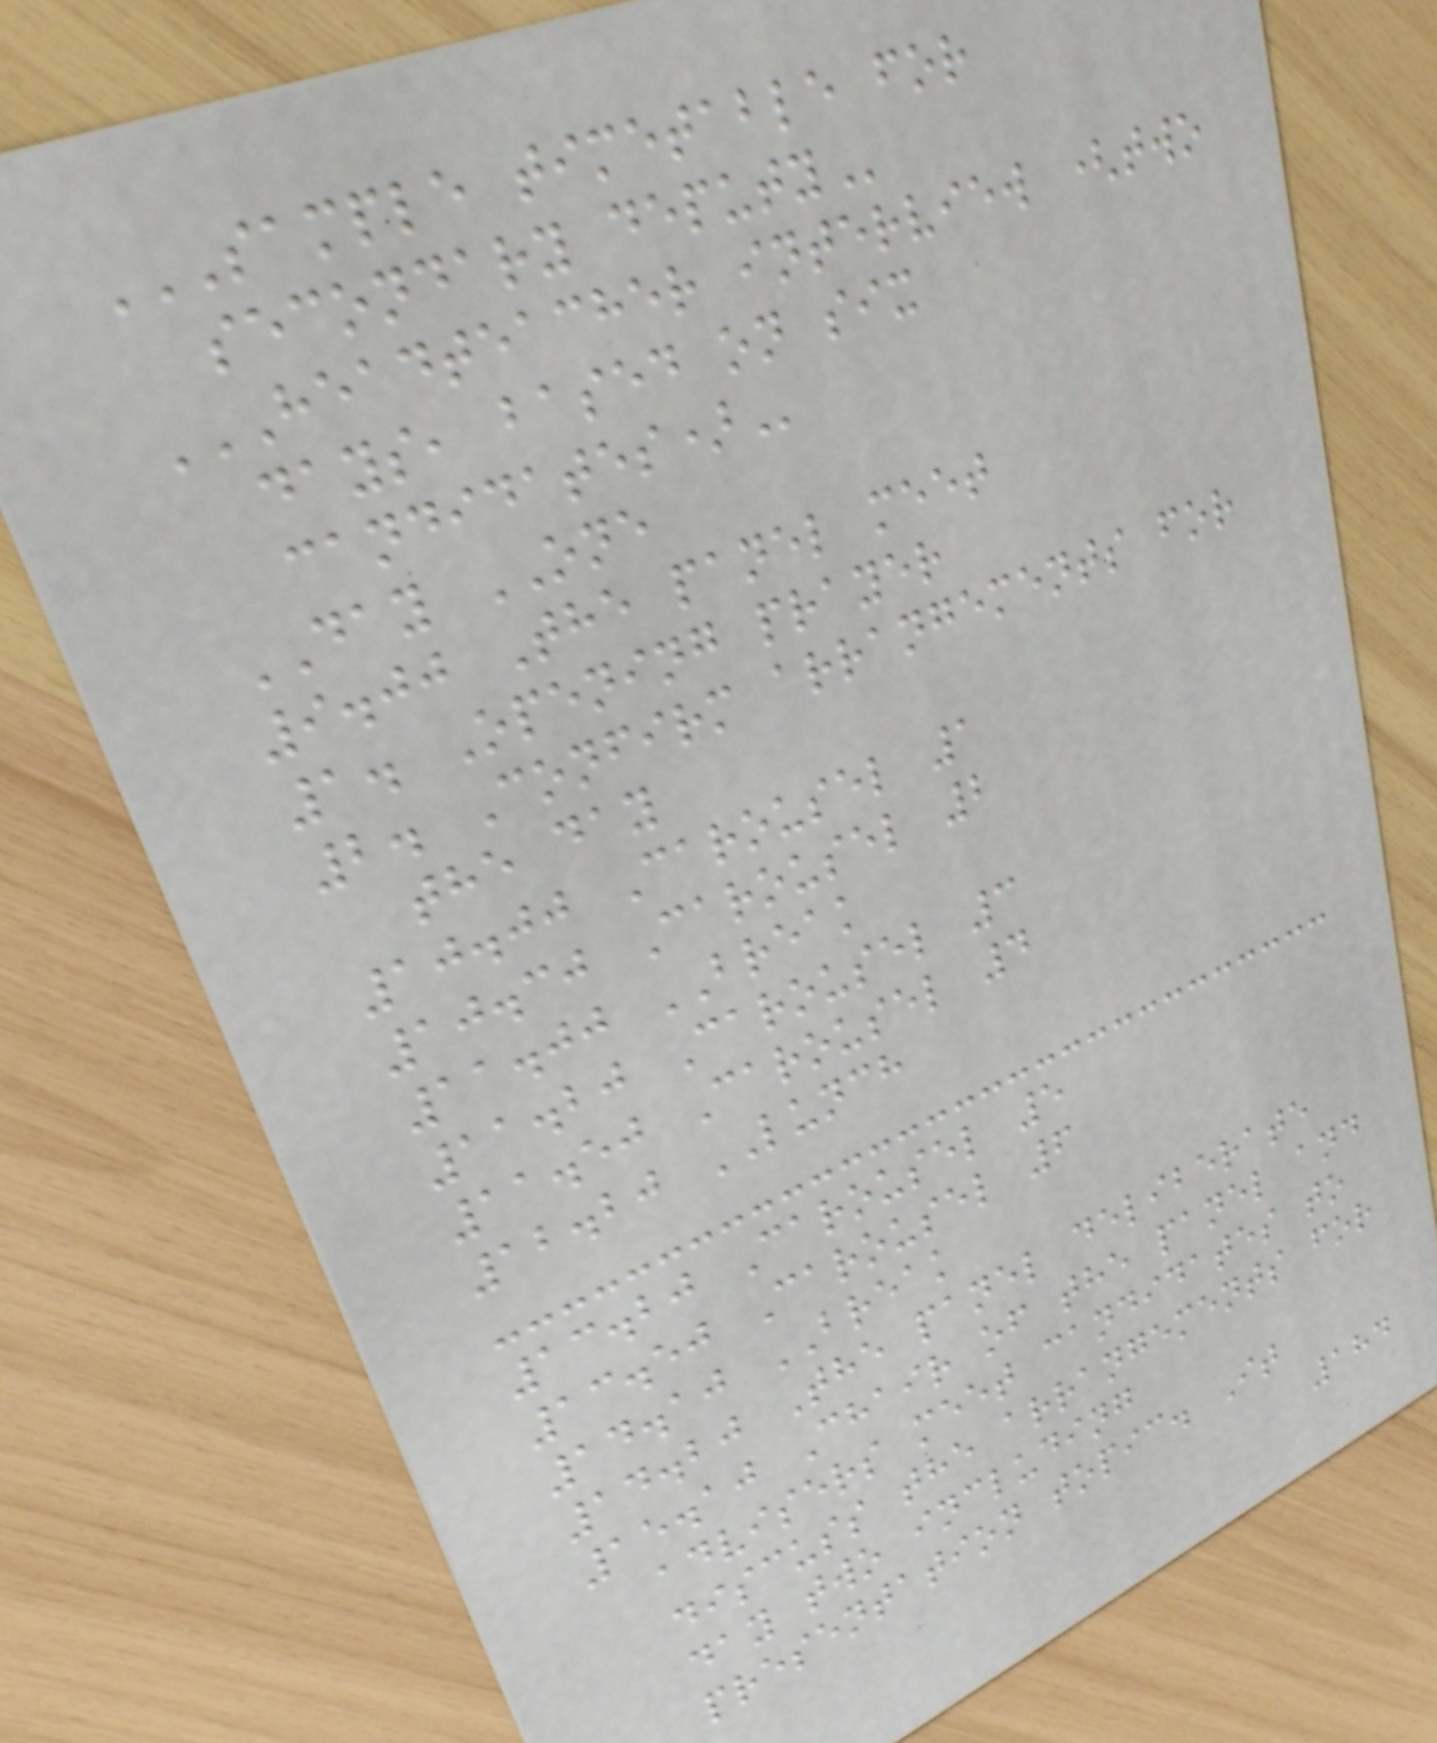SAMPLE TIMETABLE FOR
SECONDARY DEPUTY
HEADTEACHER INTERVIEW (TWO
DAYS, BASED ON SIX
CANDIDATES)
DAY ONE
9.00 The panel meet
1. Opening prayer
2. Confirm arrangements for
the day
10.00 Carousel 1
10.30 Carousel 2
11.00 BREAK
11.20 Carousel 3
11.50 Carousel 4
12.20 LUNCH
13.20 Carousel 5
13.50 Carousel 6
14.10 BREAK
14.20 The panel deliberate
15.10 Chair of the panel and
advisers meet candidates to
discuss the arrangements for
day two including
presentation topic. It
184
